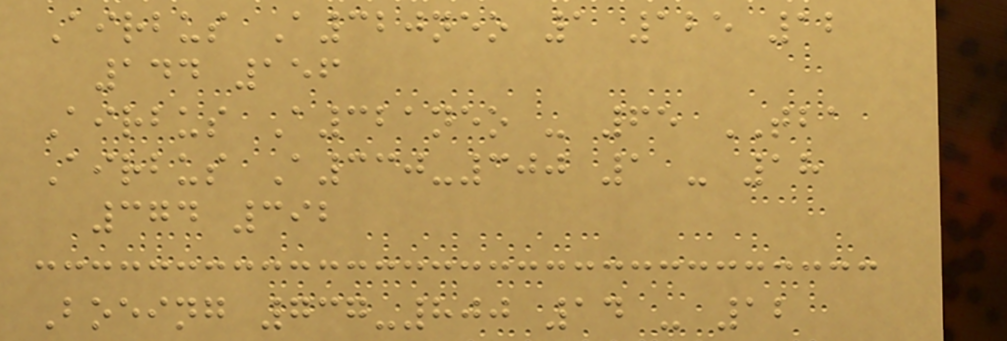Airbus A320neo 1 125 12
144 156
Airbus A321neo - 65 TBA
Airbus A330-300 1 - 18
374 392
Boeing 737-800 14 - 12
